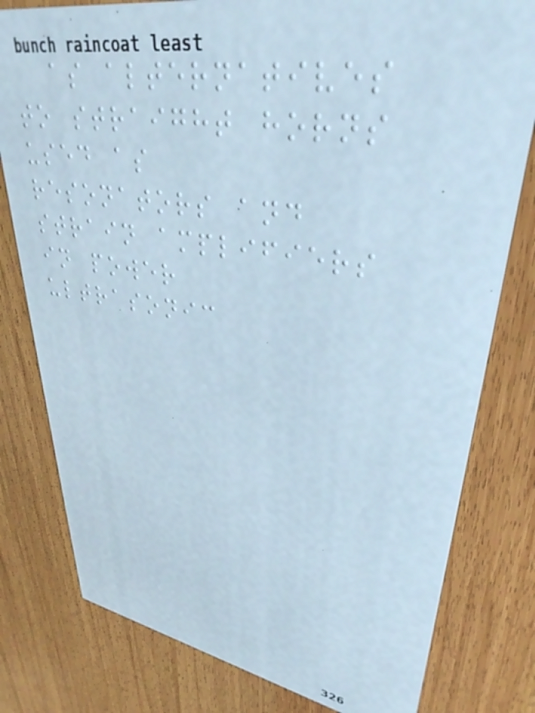as alternatives
to straight horns
used as
resonators and
strain amplifiers
in power
ultrasonic
